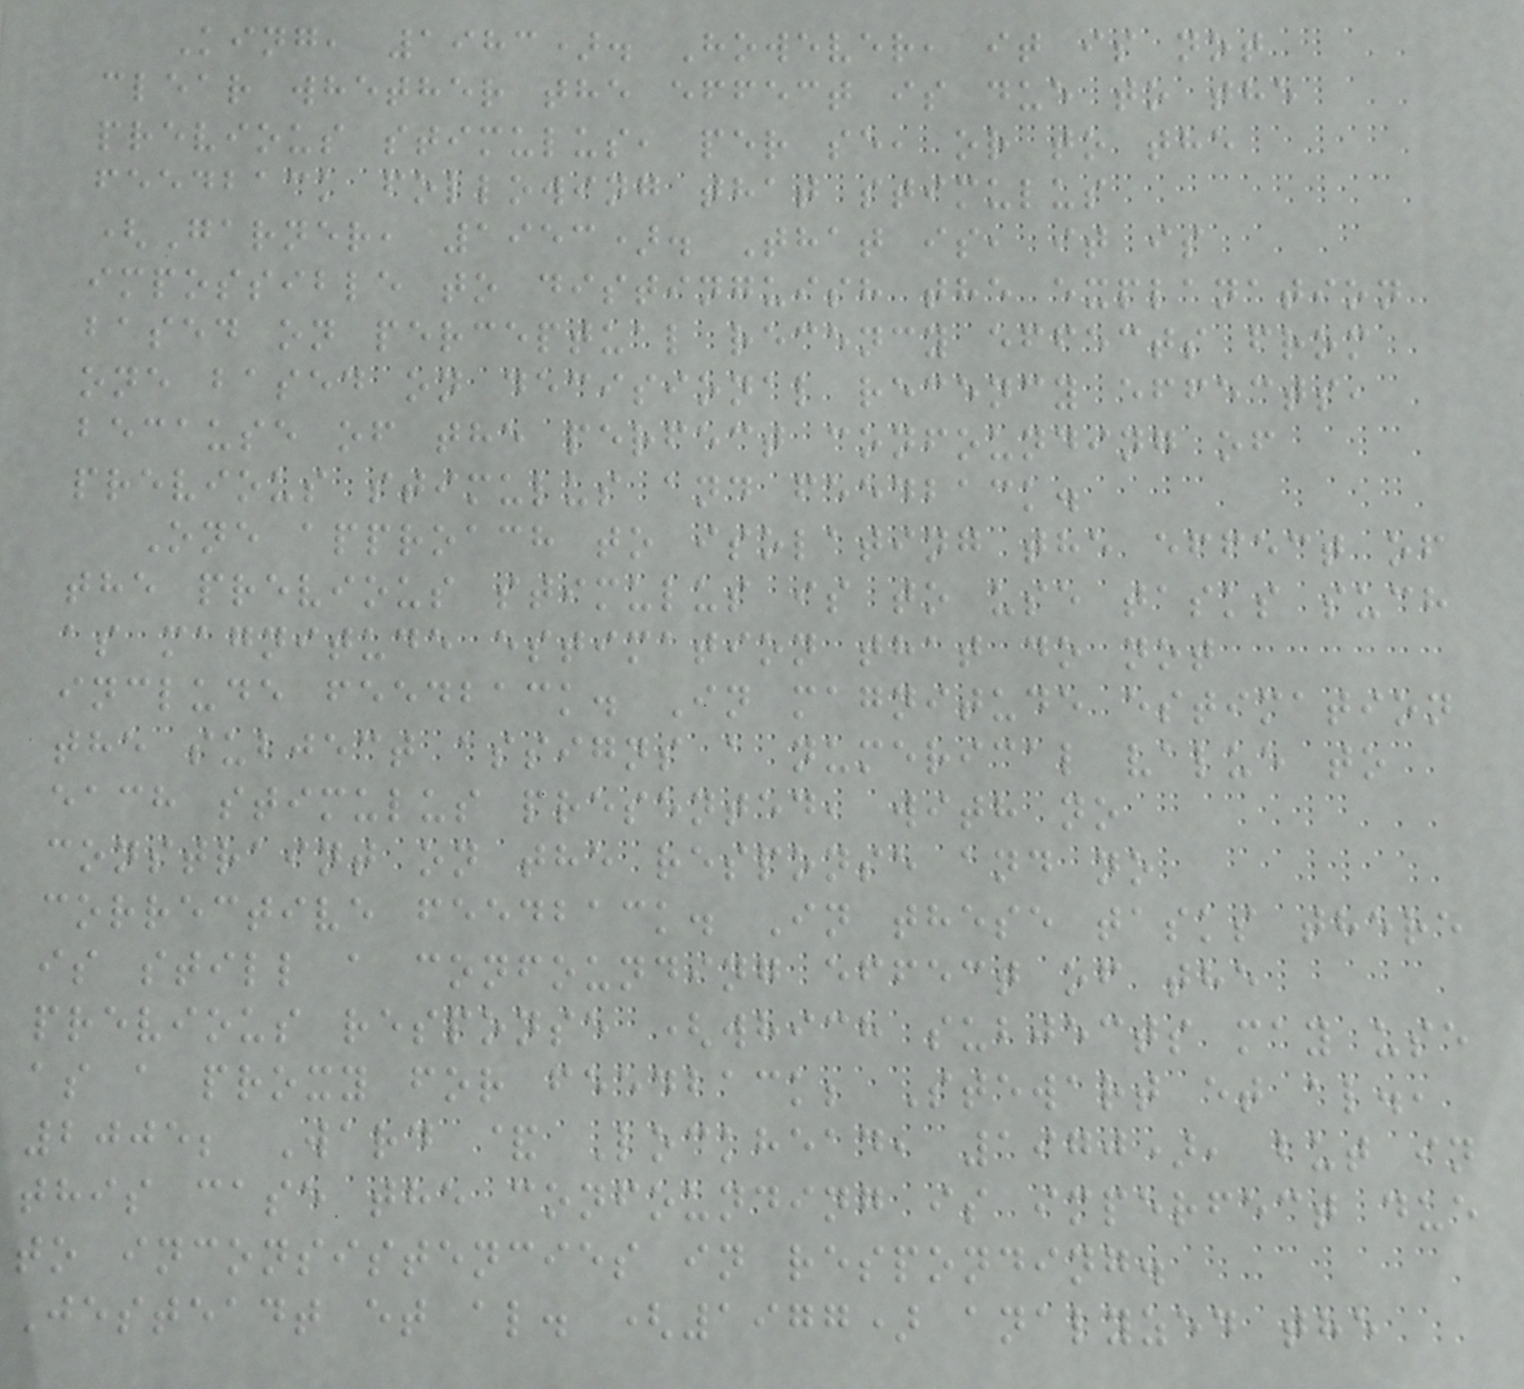King, 1983). However, it is not
clear whether the effect is due to the
previous stimulus, per se, or to the
feedback following that stimulus
(Garner, 1953). That is, it is
impossible to distinguish the explanation
based on perceptual recency effects from
one based on decisional recency effects,
because of the perfect confounding of
previous stimulus and feedback.
One approach to isolating the effect of
the previous stimulus is to use tasks such
as magnitude estimation that do not
include feedback. In magnitude estimation
the subject assigns a numerical value to
each stimulus presented, with no
constraint on the response and no
corrective feedback. In these tasks there
is still a confounding effect of the
previous response (which subjects may use
as a proxy for feedback; Stewart et al.,
2005; Ward & Lockhead, 1970), but in
this case the confounding is imperfect due
to inconsistencies in responding.
Jesteadt et al. (1977) analyzed the
